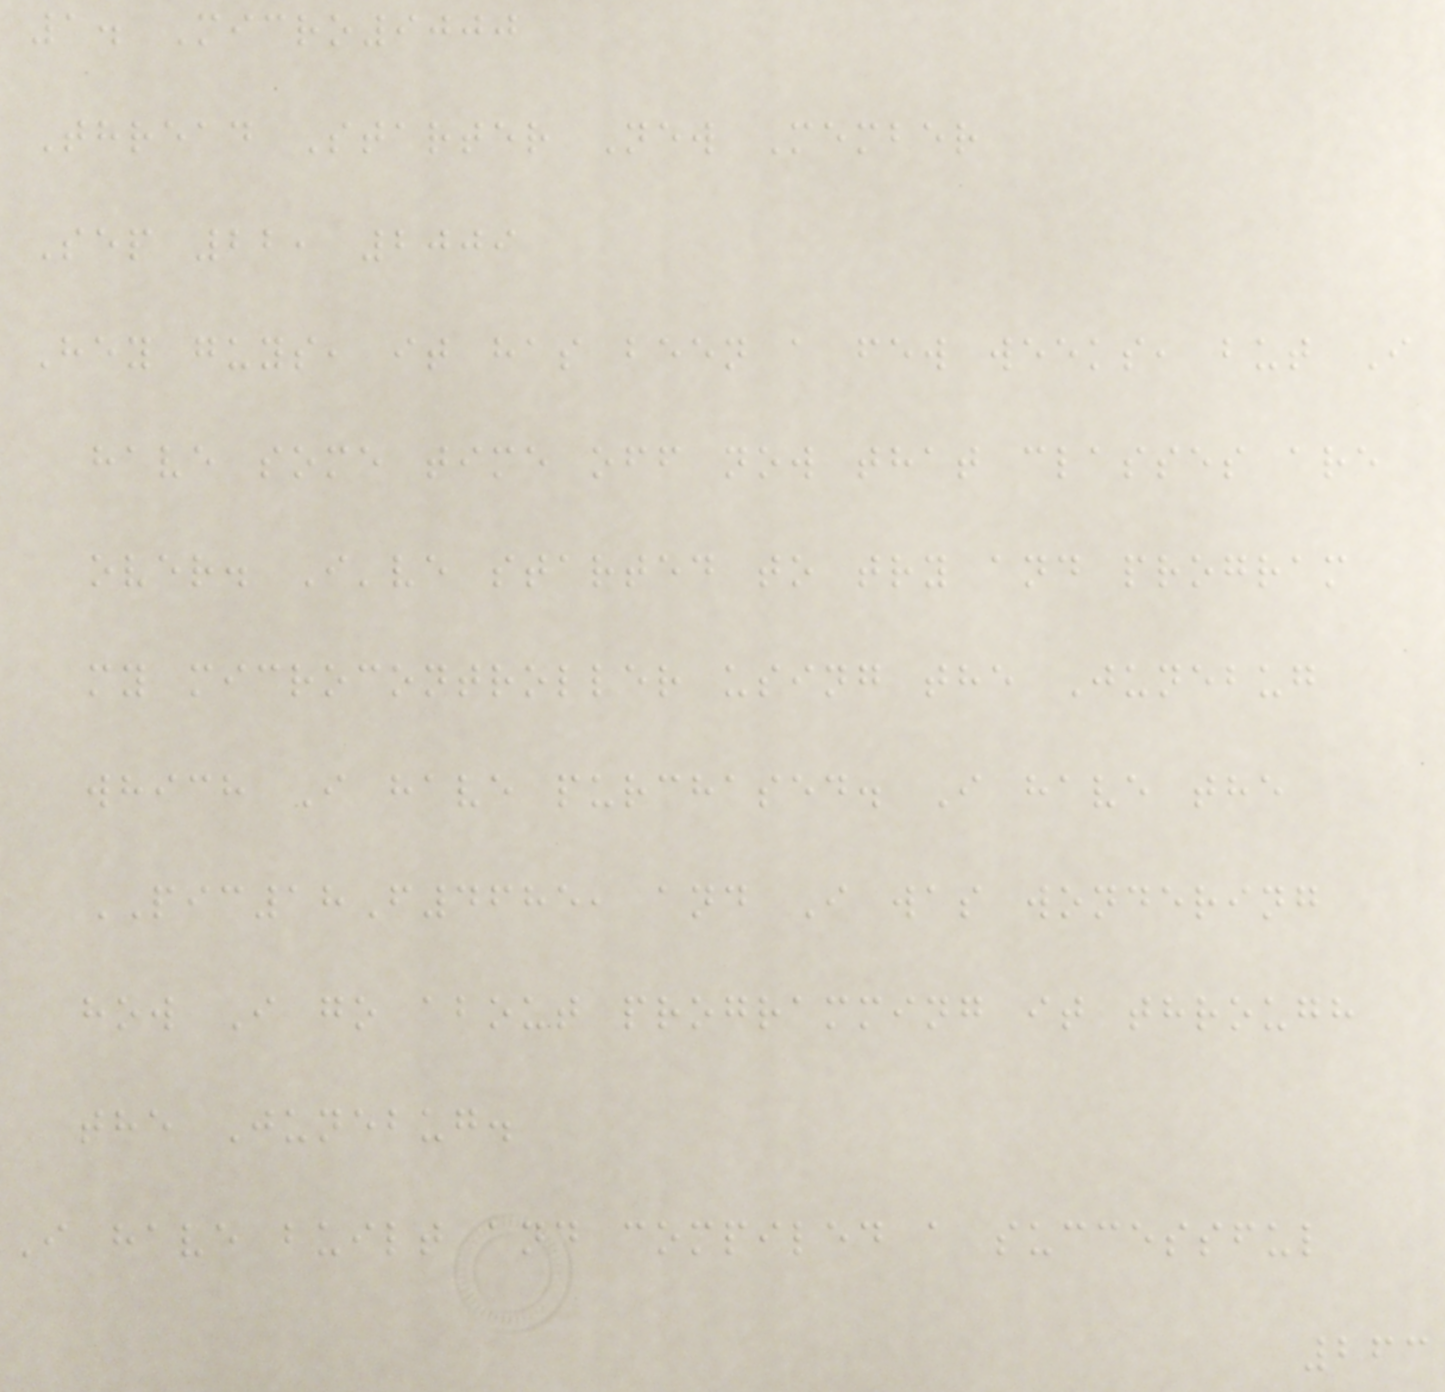1. Micro9000
Thread Starter New Member
Sep 22, 2009
Hey guys, it has been a few weeks, but I
have some time off now that classes are
over. I've started to try and program
my microcontroller using the Junebug
which I have purchased. I have the
PIC18F4685, and I was wondering
how I go about programming it through
the Junebug.
I have built and compiled a successful
263
